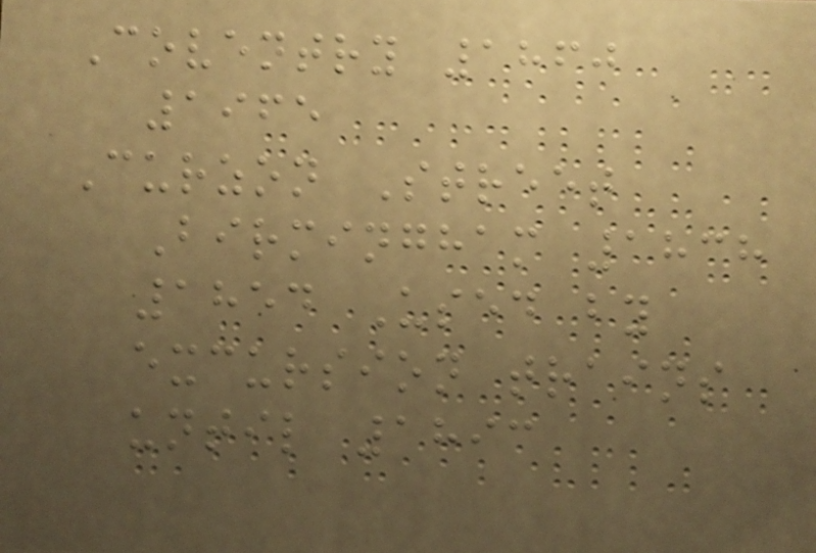Coventry 1860
1965
Curzon Street
Birmingham 1838
1854 Used by
excursion trains
until 1893
